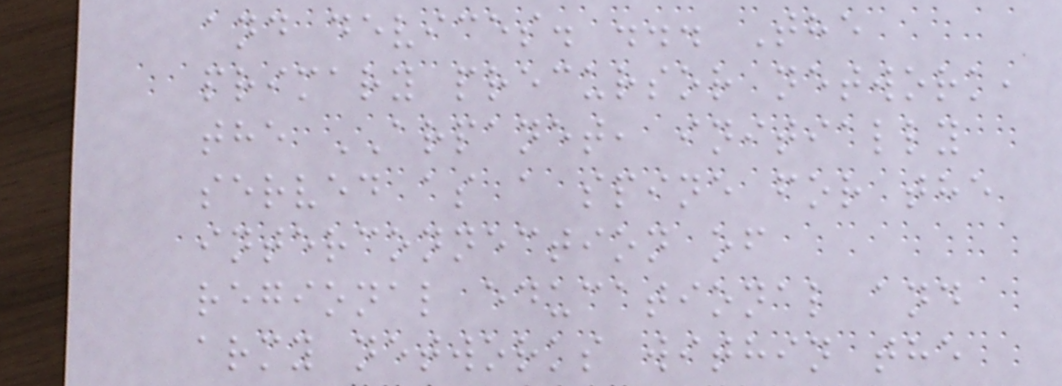and devices. ... The
primary precursor network,
the ARPANET, initially
served as a spine for the
interconnection of
regional educational and
army networks within the
